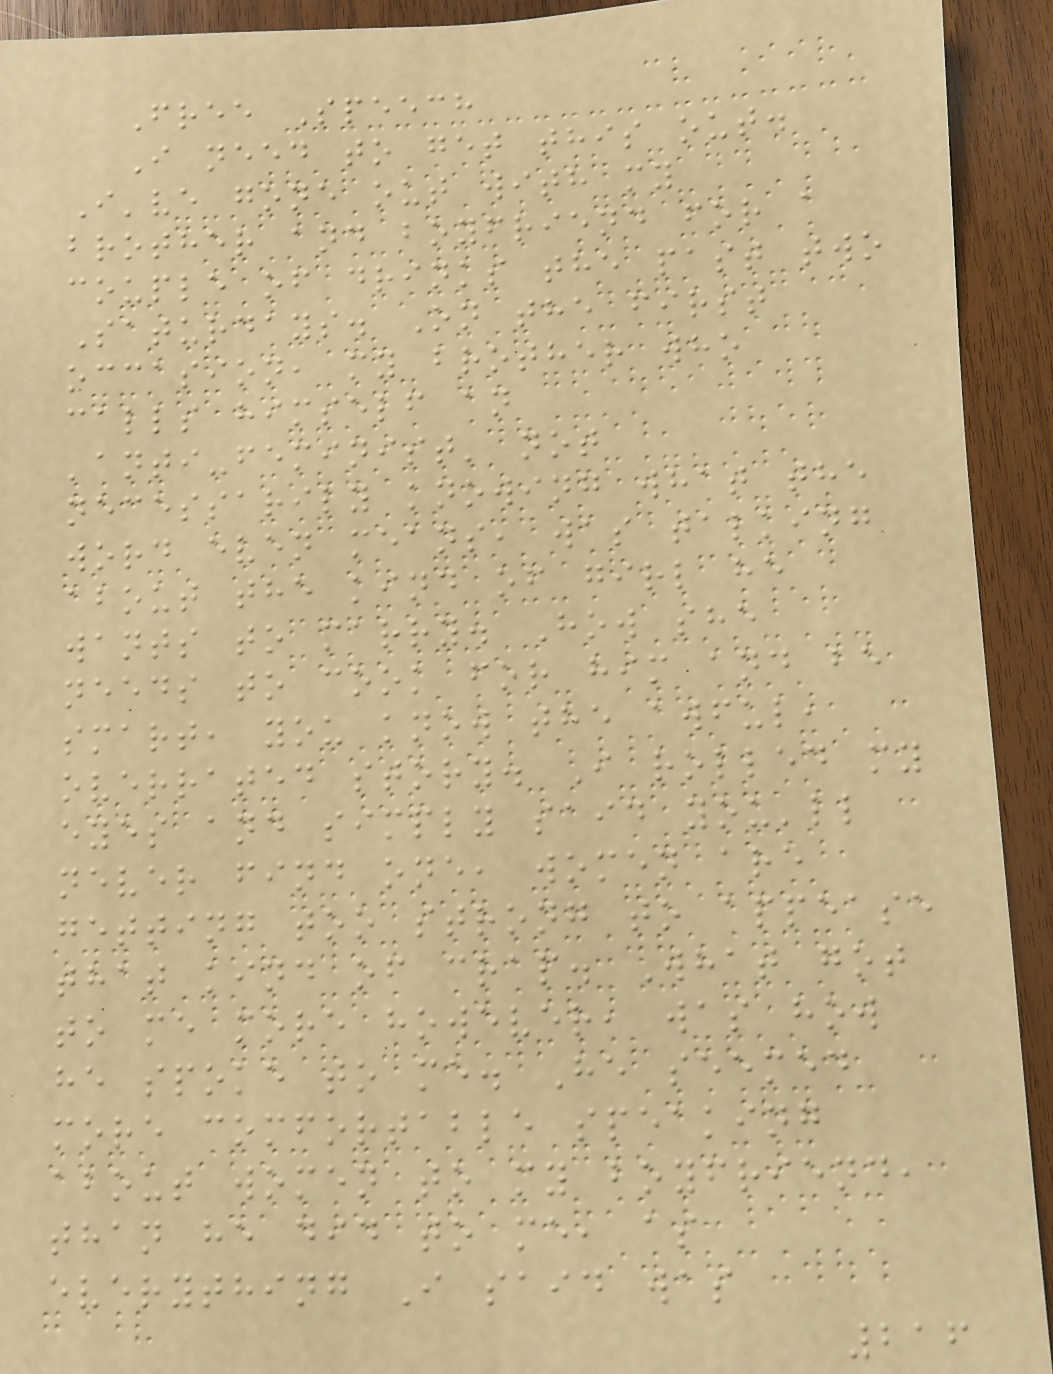Free Speech
I need to get this out.
I've gone out with my
brother and boyfriend for a
couple of drinks the past two
Saturdays. On the first
occasion, my brother who
calls himself an
'anti-feminist' not
necessarily knowing what the
word even means, was talking
about the kind of girl he
wants to marry. How she
needs to cook for him and be
smart, you know the awful,
overrated story. I rolled my
eyes and simply said you'll
never find one, women are
getting too strong to appease
that kind of crap. What got
to me more however, was how
he spoke to me. He seemed
more comfortable speaking
about women to my boyfriend,
than he did to me, as
everything I said was
216
